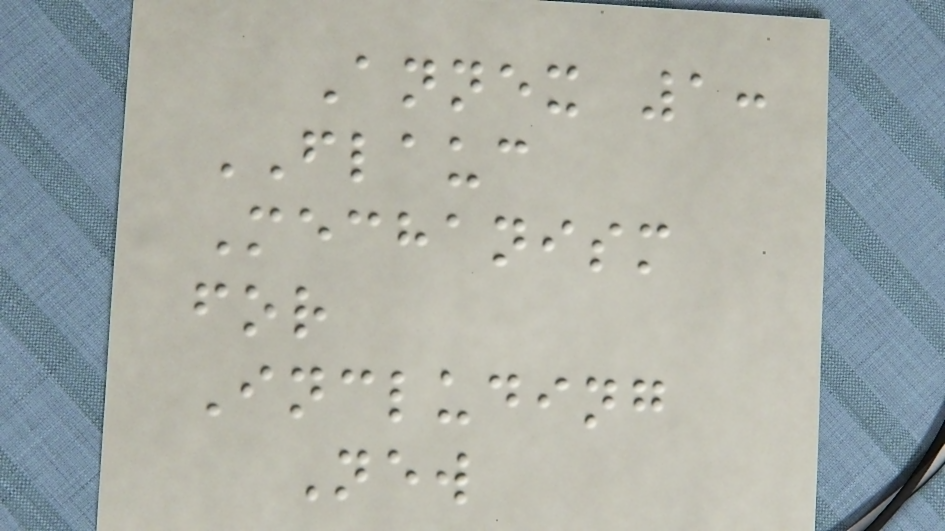Annex 1:
FLAUC
Mechanism
for
Including
New
